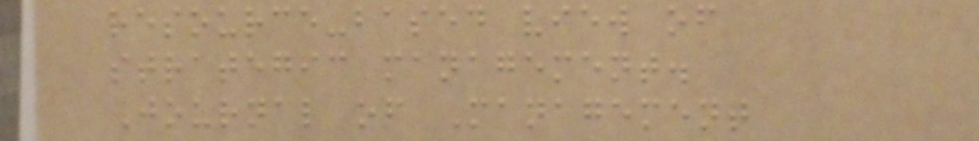resource-based view of
strategic management.
Journal of Management
